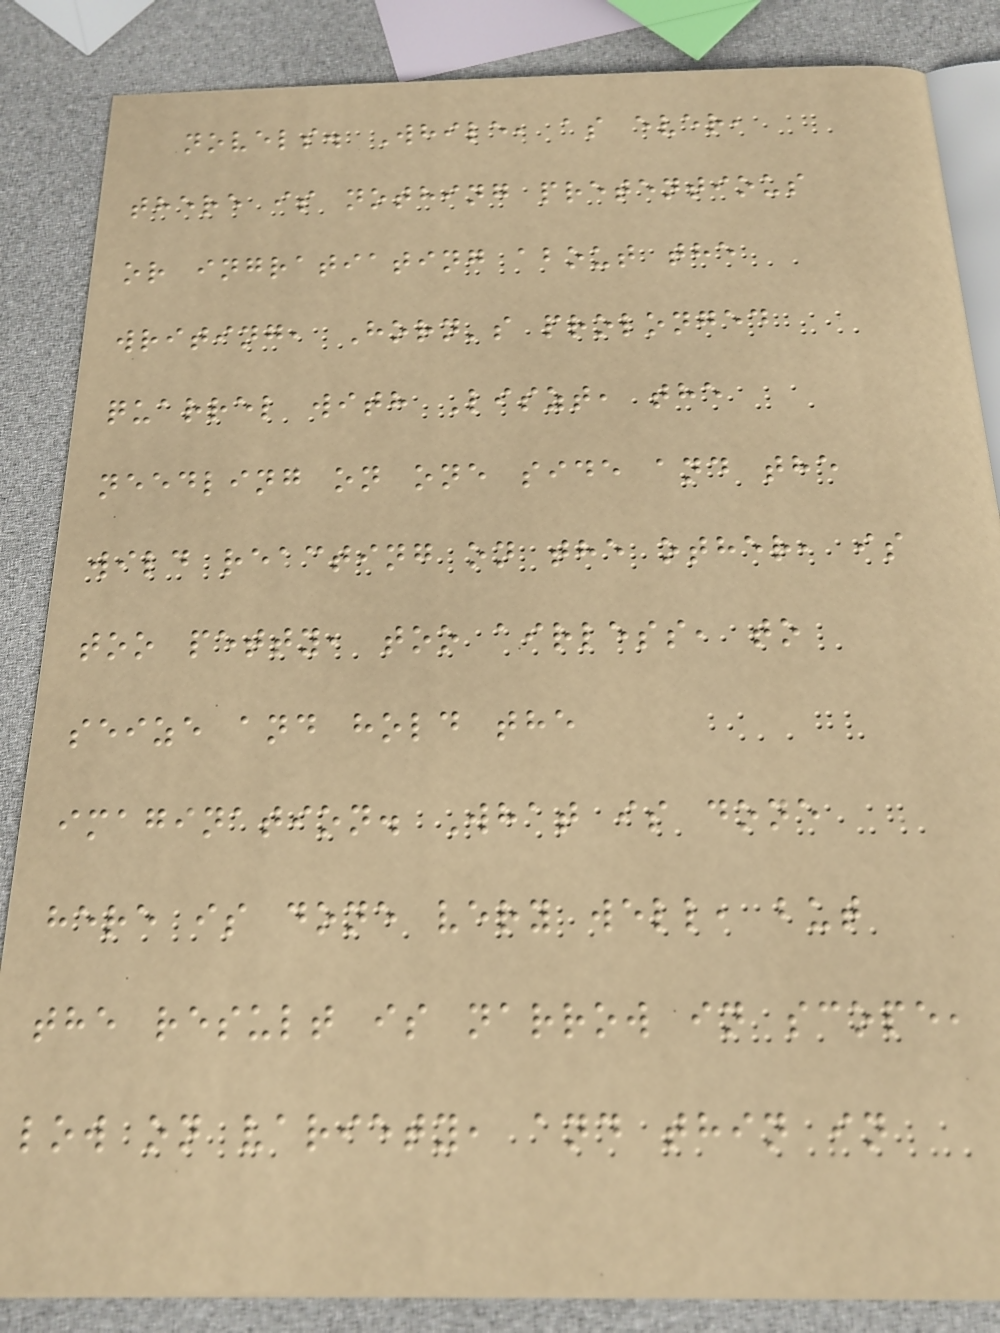novels. While, as ever,
there is nothing pretentious
or ingratiating about the
writing, Horn's prolonged
quarrel with Liszt, the
needling on one side and the
wild reacting on the other, is
too petty, too airless, to
seize and hold the
imagination. What is done
here is done very well, but
the result is narrow in scope,
low on variety, and thin in
